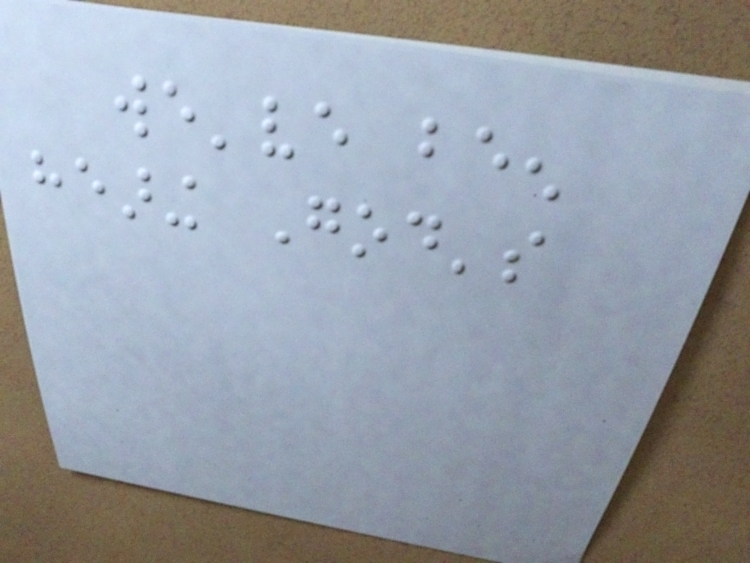we've been
hearing God's
